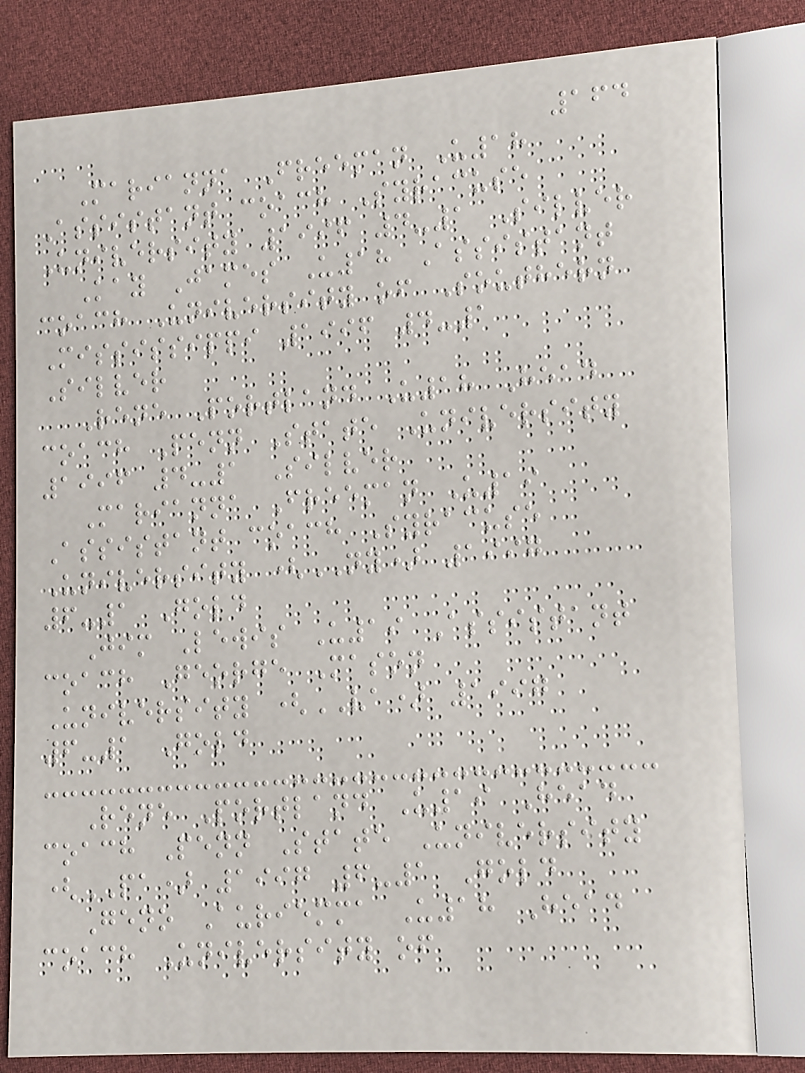164
Marianna Freeman U18
Assistant coach Syracuse
University 1996 4-1 Silver
Kay James U18 Assistant
coach University of Southern
Mississippi 1996 4-1
Silver
Rene Portland U18 Head
coach Penn State University
1996 4-1 Silver
Marianna Freeman U19
Assistant coach Syracuse
University (NY) 1997
6-1 Gold
Jim Lewis U19 Assistant
coach George Mason
University (VA) 1997
6-1 Gold
Rene Portland U19 Head
coach Penn State University
(PA) 1997 6-1 Gold
Geno Auriemma U18 Head
coach University of
